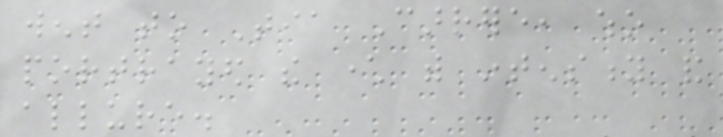went to Tia Carrere, who
portrayed the character with intensity and
allure.
